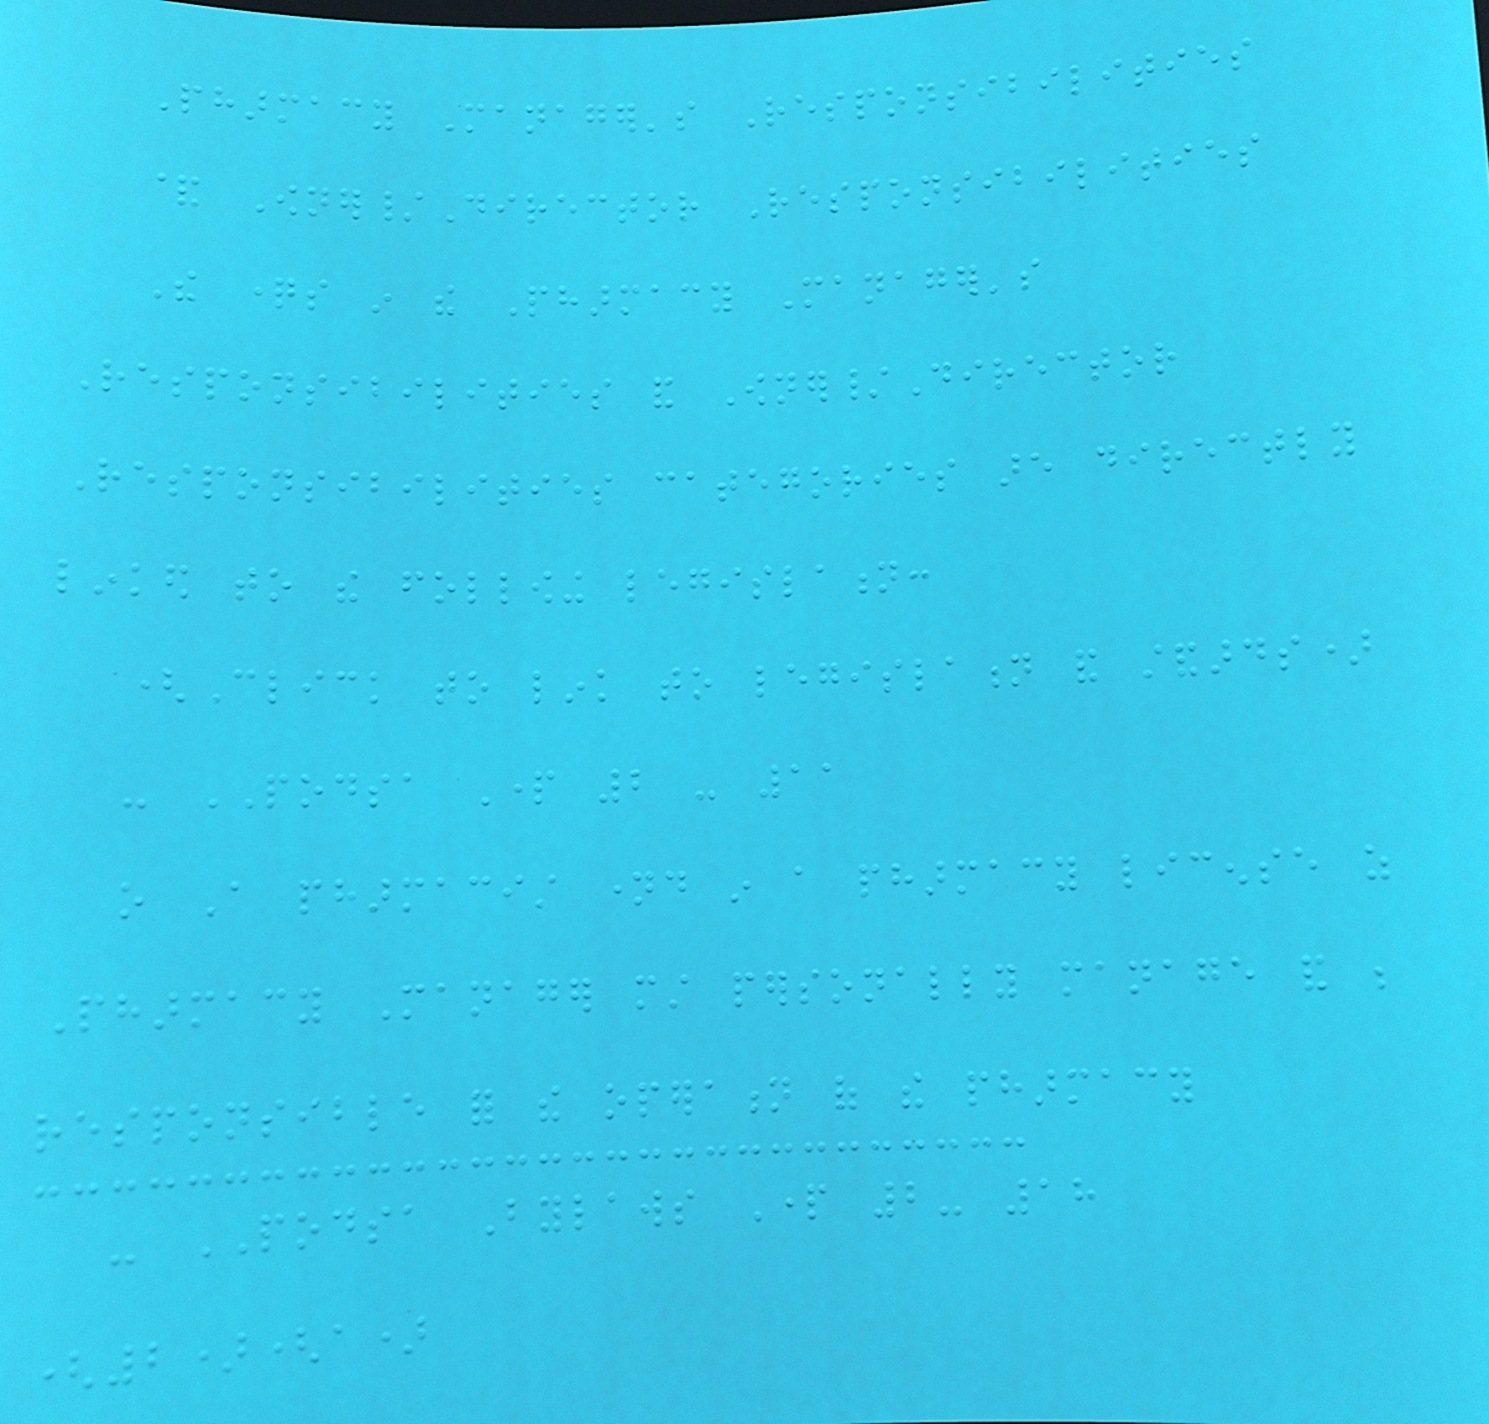Pharmacy Manager's Responsibilities
& Owner/Director Responsibilities
The questions in the Pharmacy Manager's
Responsibilities and Owner/Director
Responsibilities categories are directly
linked to the following legislation:
(Click to link to legislation and standards)
- PODSA Part 2 - 11
o A pharmacist named in a pharmacy license as
Pharmacy Manager must personally manage and be
responsible for the operation of the pharmacy
- PODSA Bylaws Part 2- 18
(2)(a)
